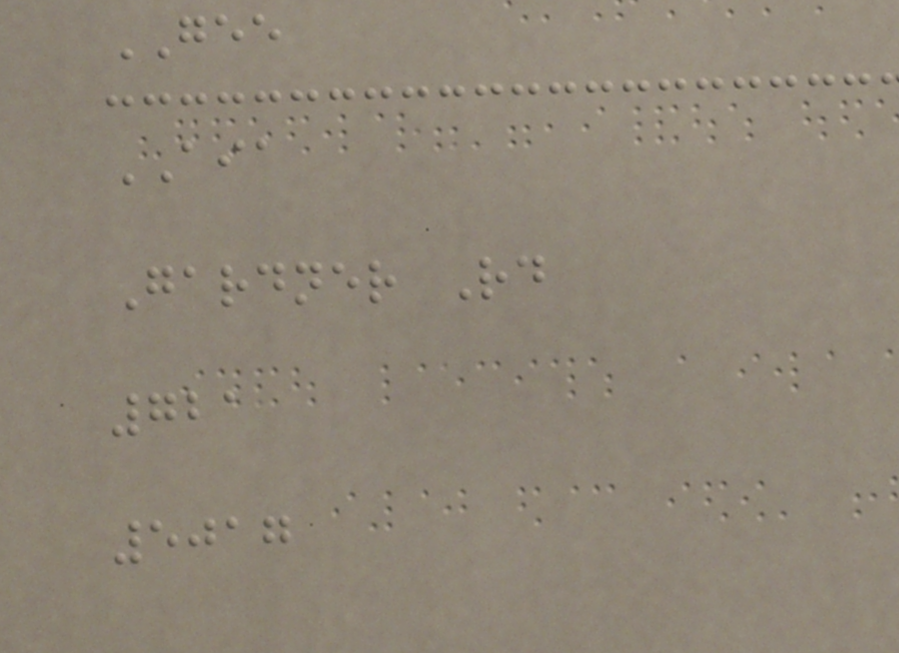GEE
AIA
Gardner Rd
721
5017
